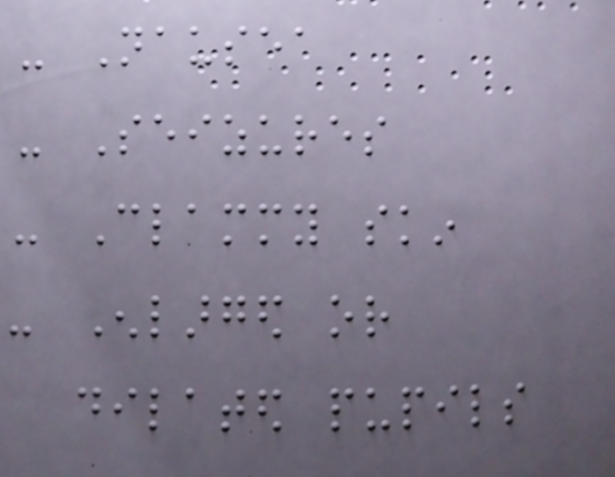- Nausea
- Seizures
- Clammy skin
- Enlarged or
dilated pupils
